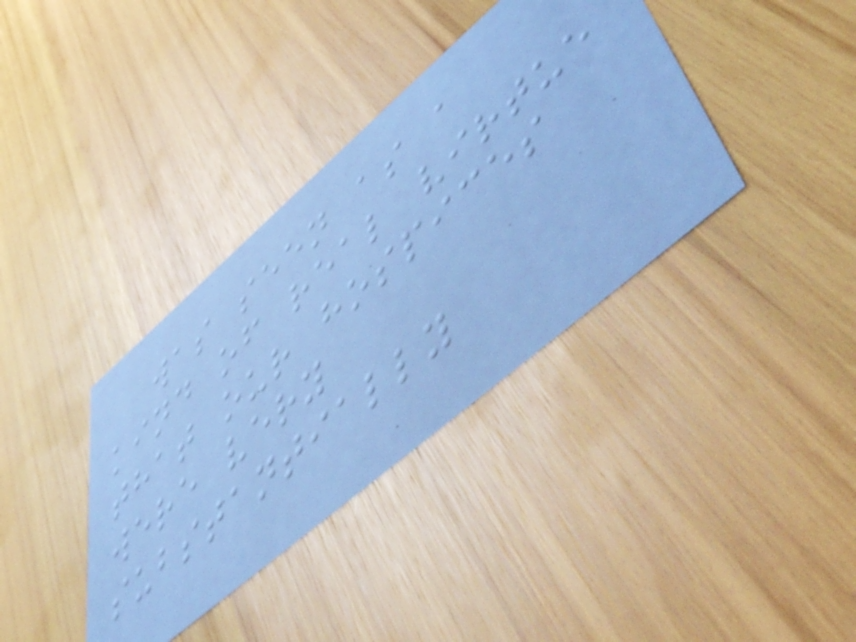was seen as a
kind of real virtue
that our hospices
were very
substantially
